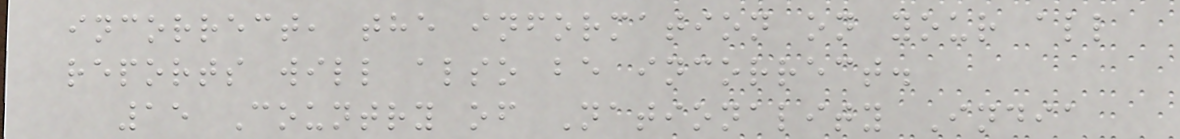incorrect, the information on your all
reports will also be incorrect.
15 Country of Nationality India
